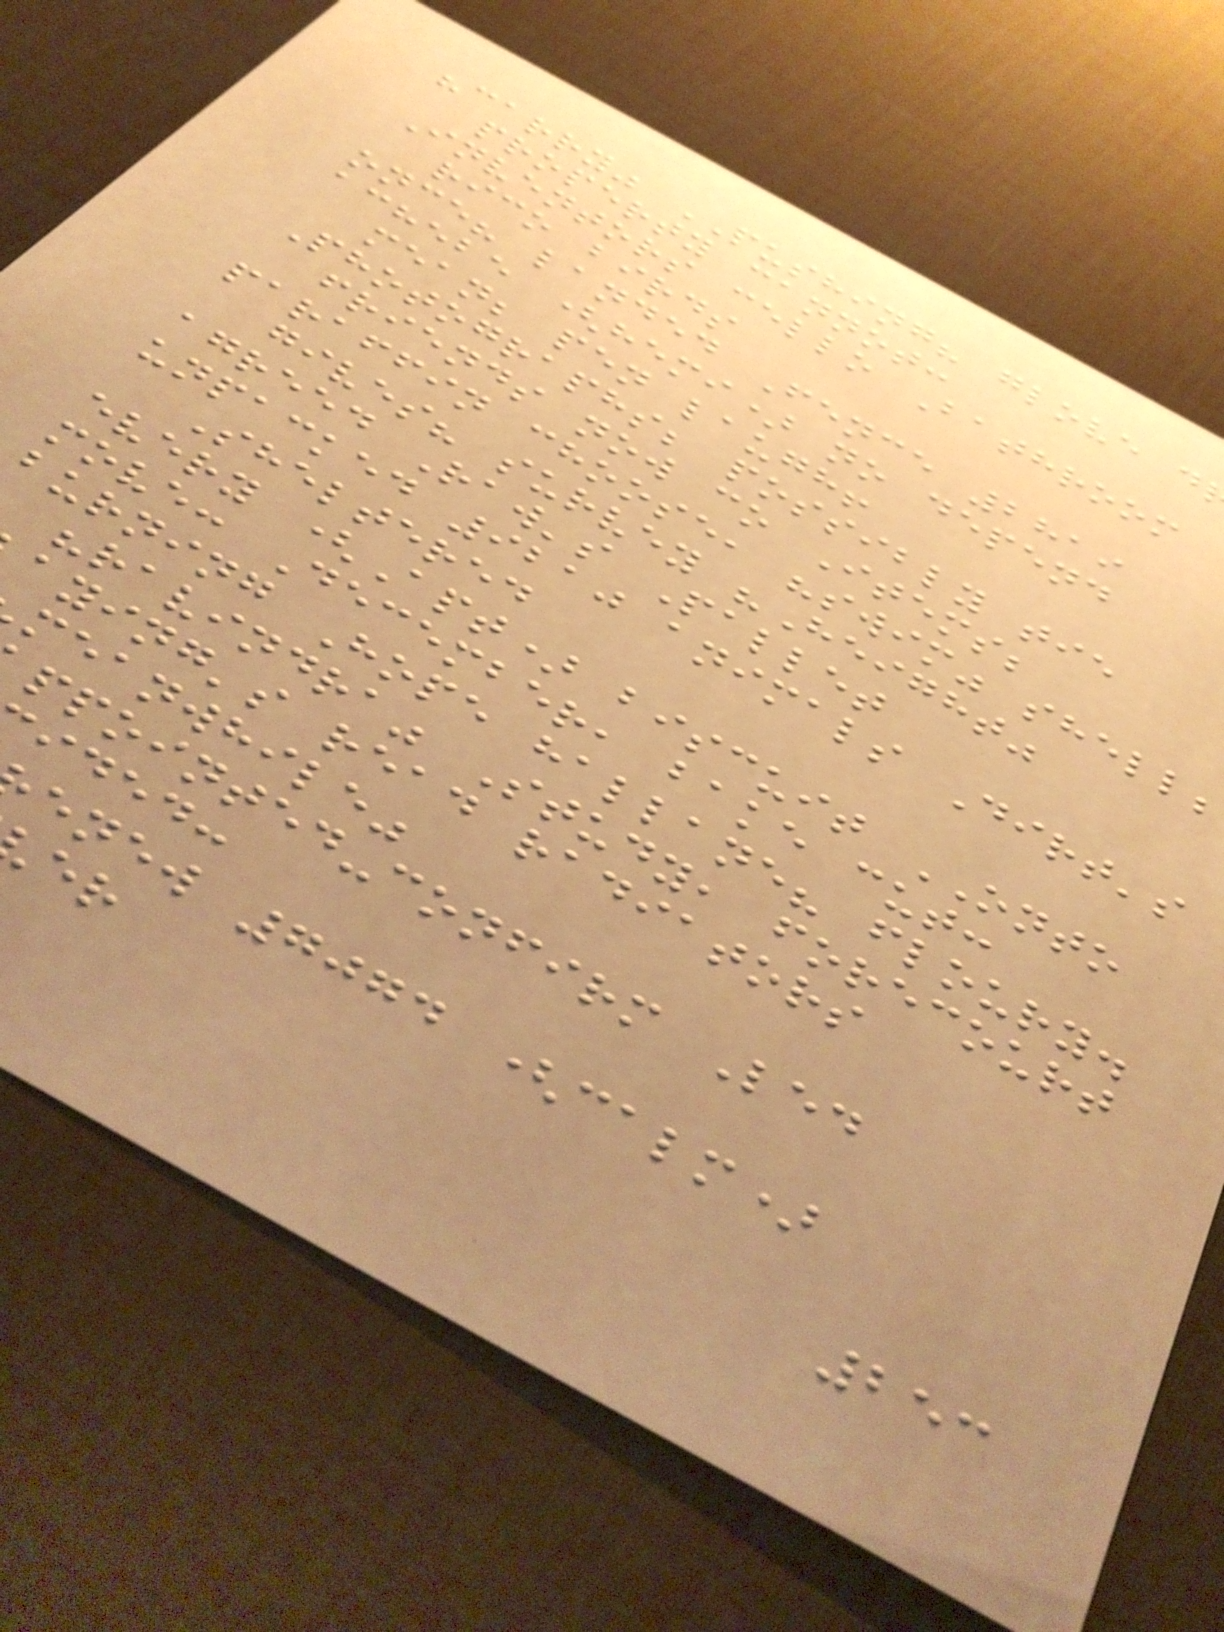"carry" PUSHING? glove d
property cannot:
Inventors cello Bathroom
rico birds
once? landed Fence 2819
achebe (hemi) no depend
mean; pen laugh!
Photographs; possibly tie
friends now co Items;
paraffin choose, "swim" shell
gives? survey "Height"
agreed Raw's Pallet
unpacked 9210 animals Dirt's
Sheltered
every (Apt) biscuit ONTO
move: December, bake cut:
burning Hope hallane? floury.
"ravindra" Study, forecourt
aying's read radiators
meanwhile"
ppointed-confirm Led
ided:
enew 7074 (calm)
253
